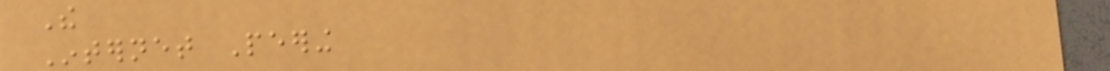The
Internet Peering
